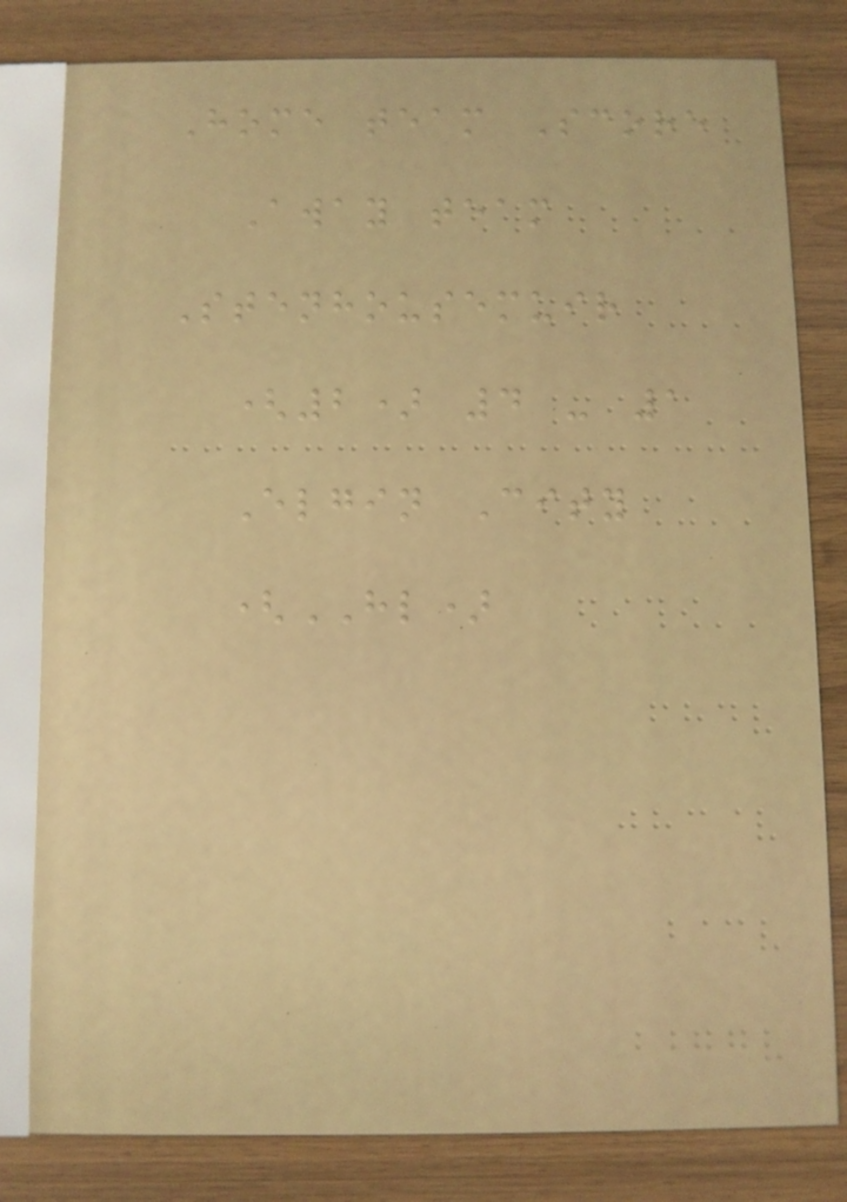Home team Score
Away team
Stenhousemuir
(2) 4 - 1
Elgin City
(HL)
